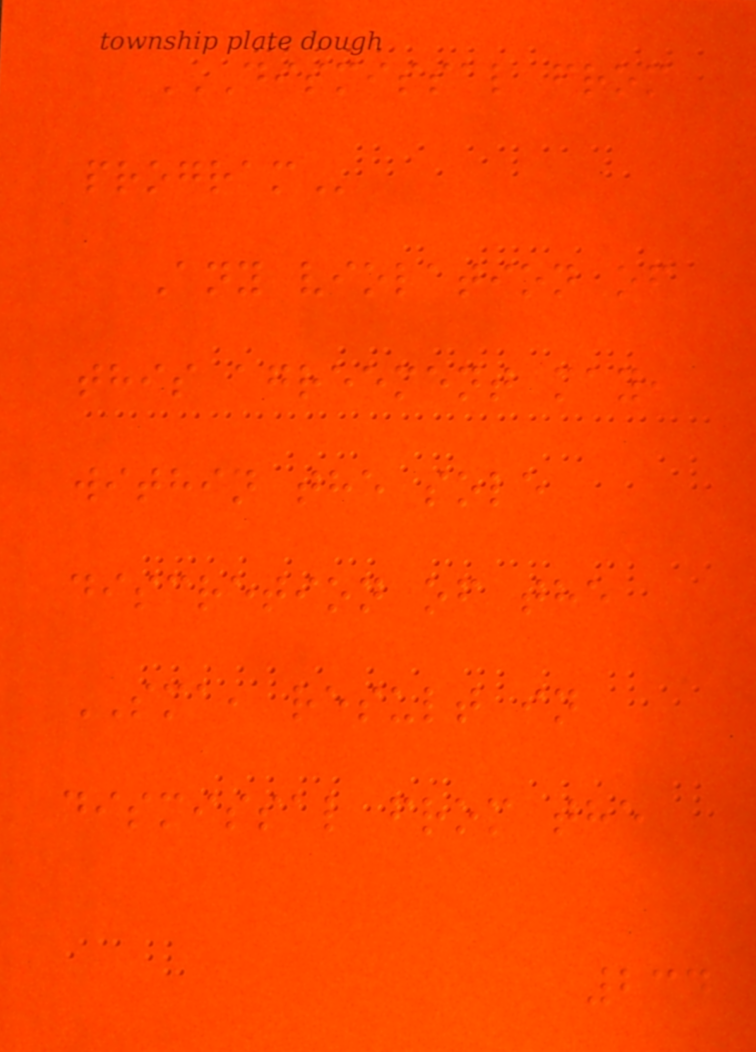DISMISSAL FROM
PROGRAM
Any violation of
this agreement may,
within the sole
discretion of the
SMA, result in
dismissal from the
234
